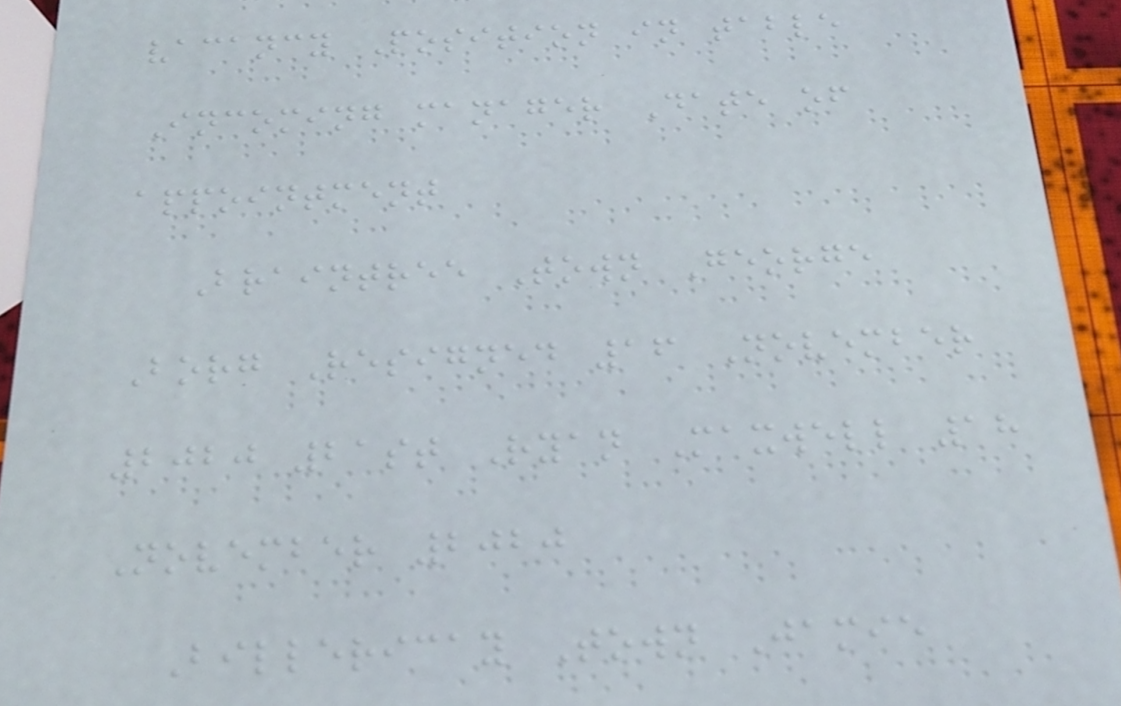vacancy Position in table
Incoming manager Date of
appointment
Braintree Town George
Borg Resigned 16 November
2020 21st Ryan Maxwell 18
November 2020
Billericay Town Jamie
